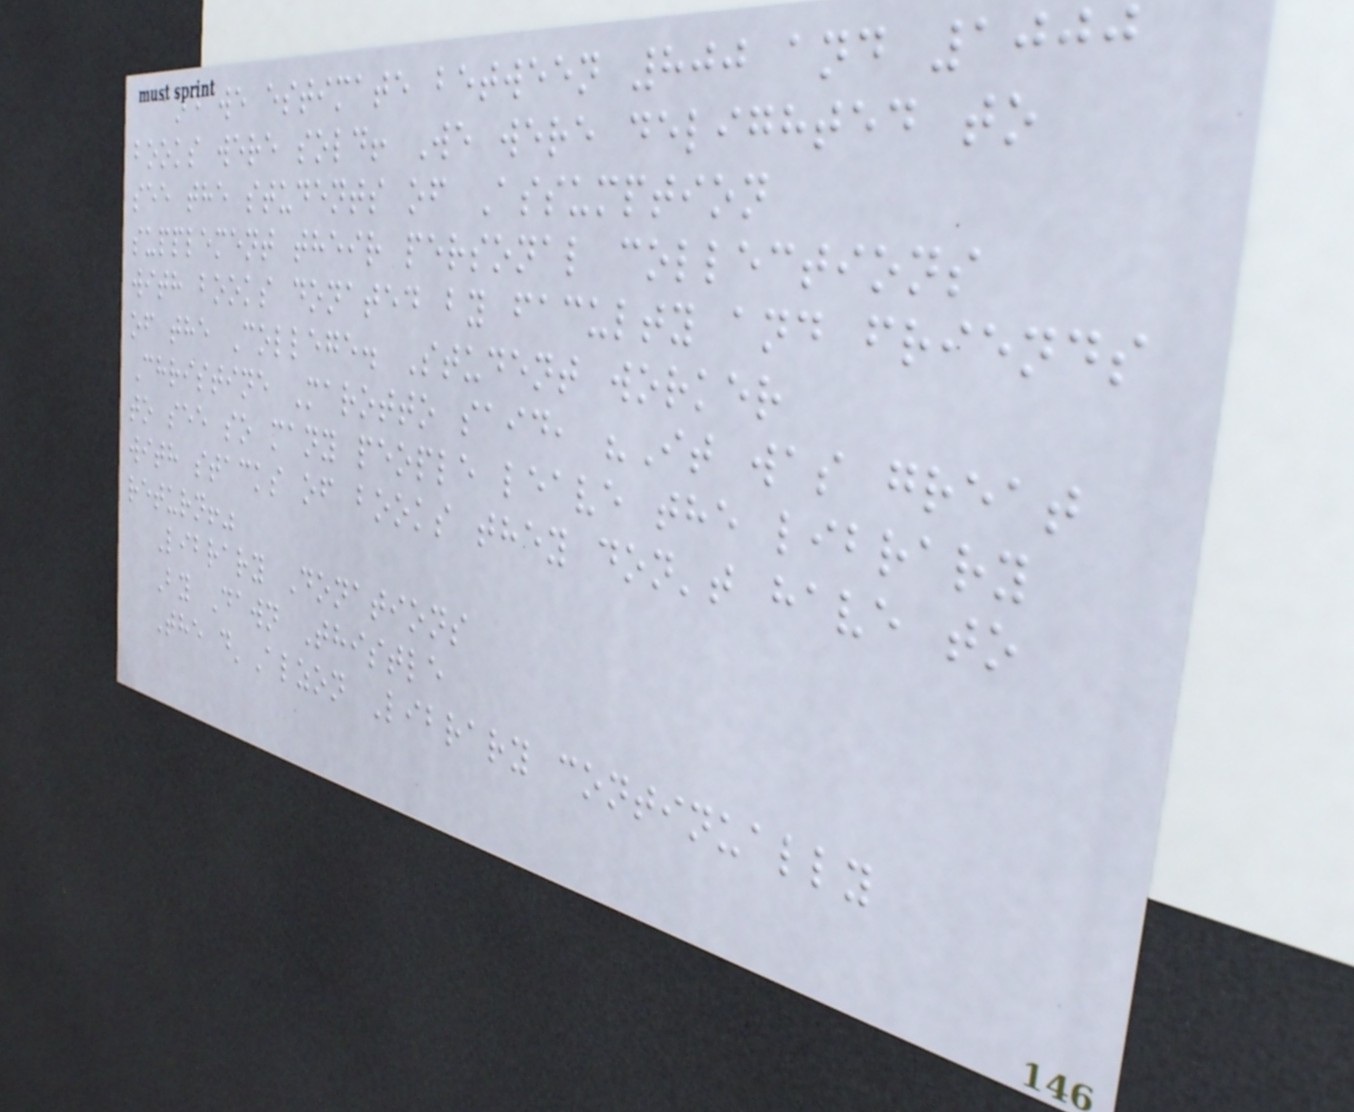and we estimate between 800 and 1000
books were sold! We were delighted to
see the students of Assumption
supplement their personal collections
with books donated by faculty and friends
of the College. Student worker
Christine Marotto said, "It was great
to see so many people leave the library
with stacks of books they don't have to
return!"
Library Donations
By Dawn Thistle
The d'Alzon Library continually
